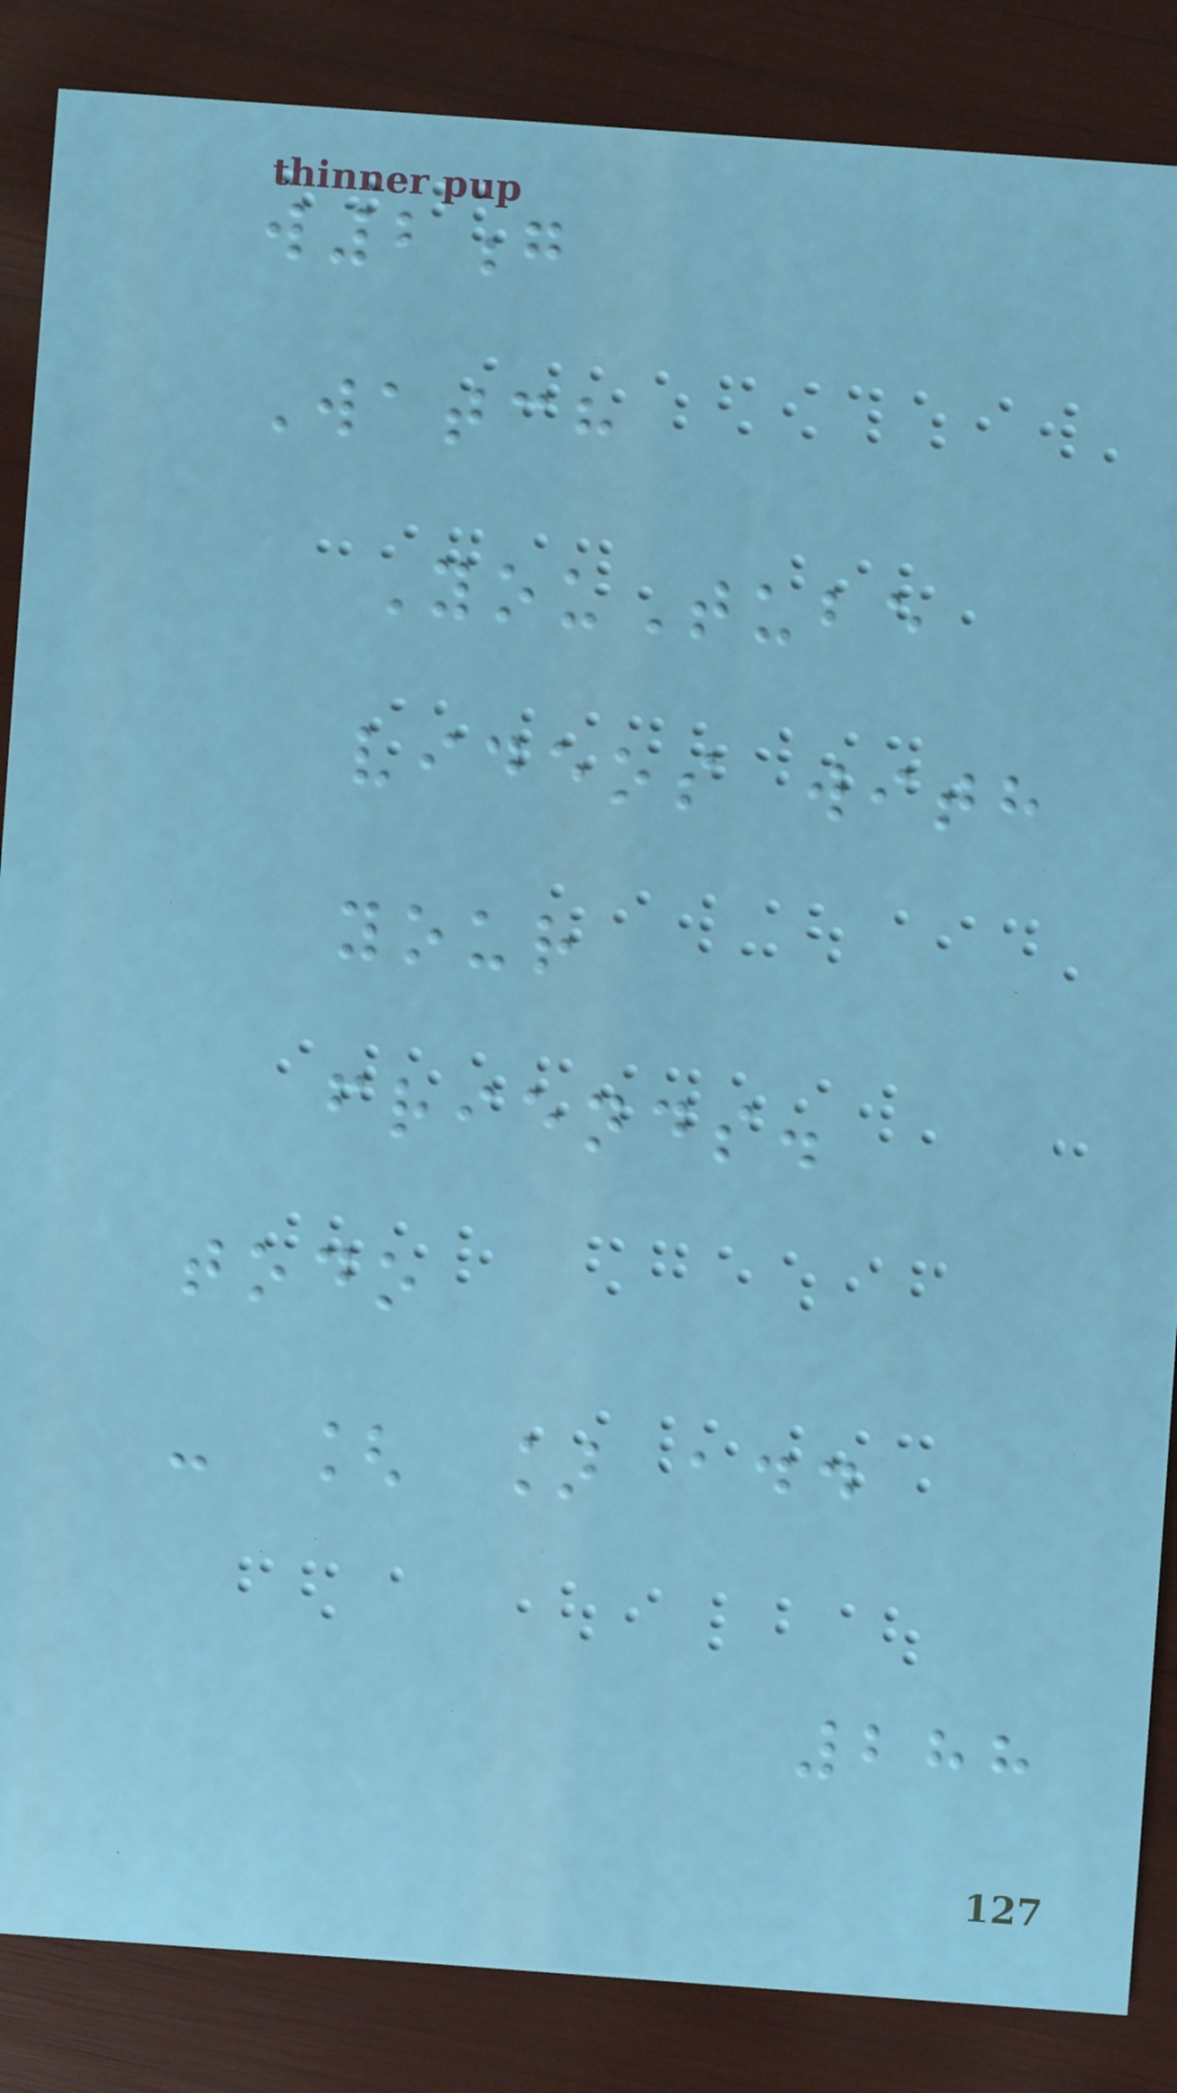w2g
Watch
YouTube
videos with
your
friends.
todo
- [ ] add
288
